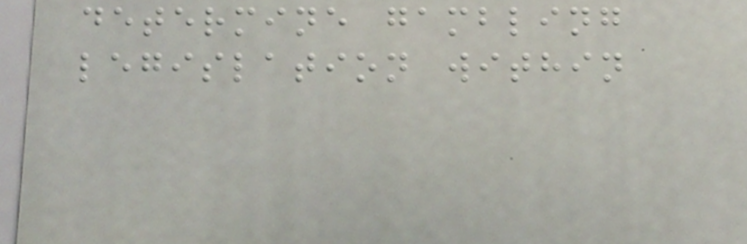determine gambling
legislation within
